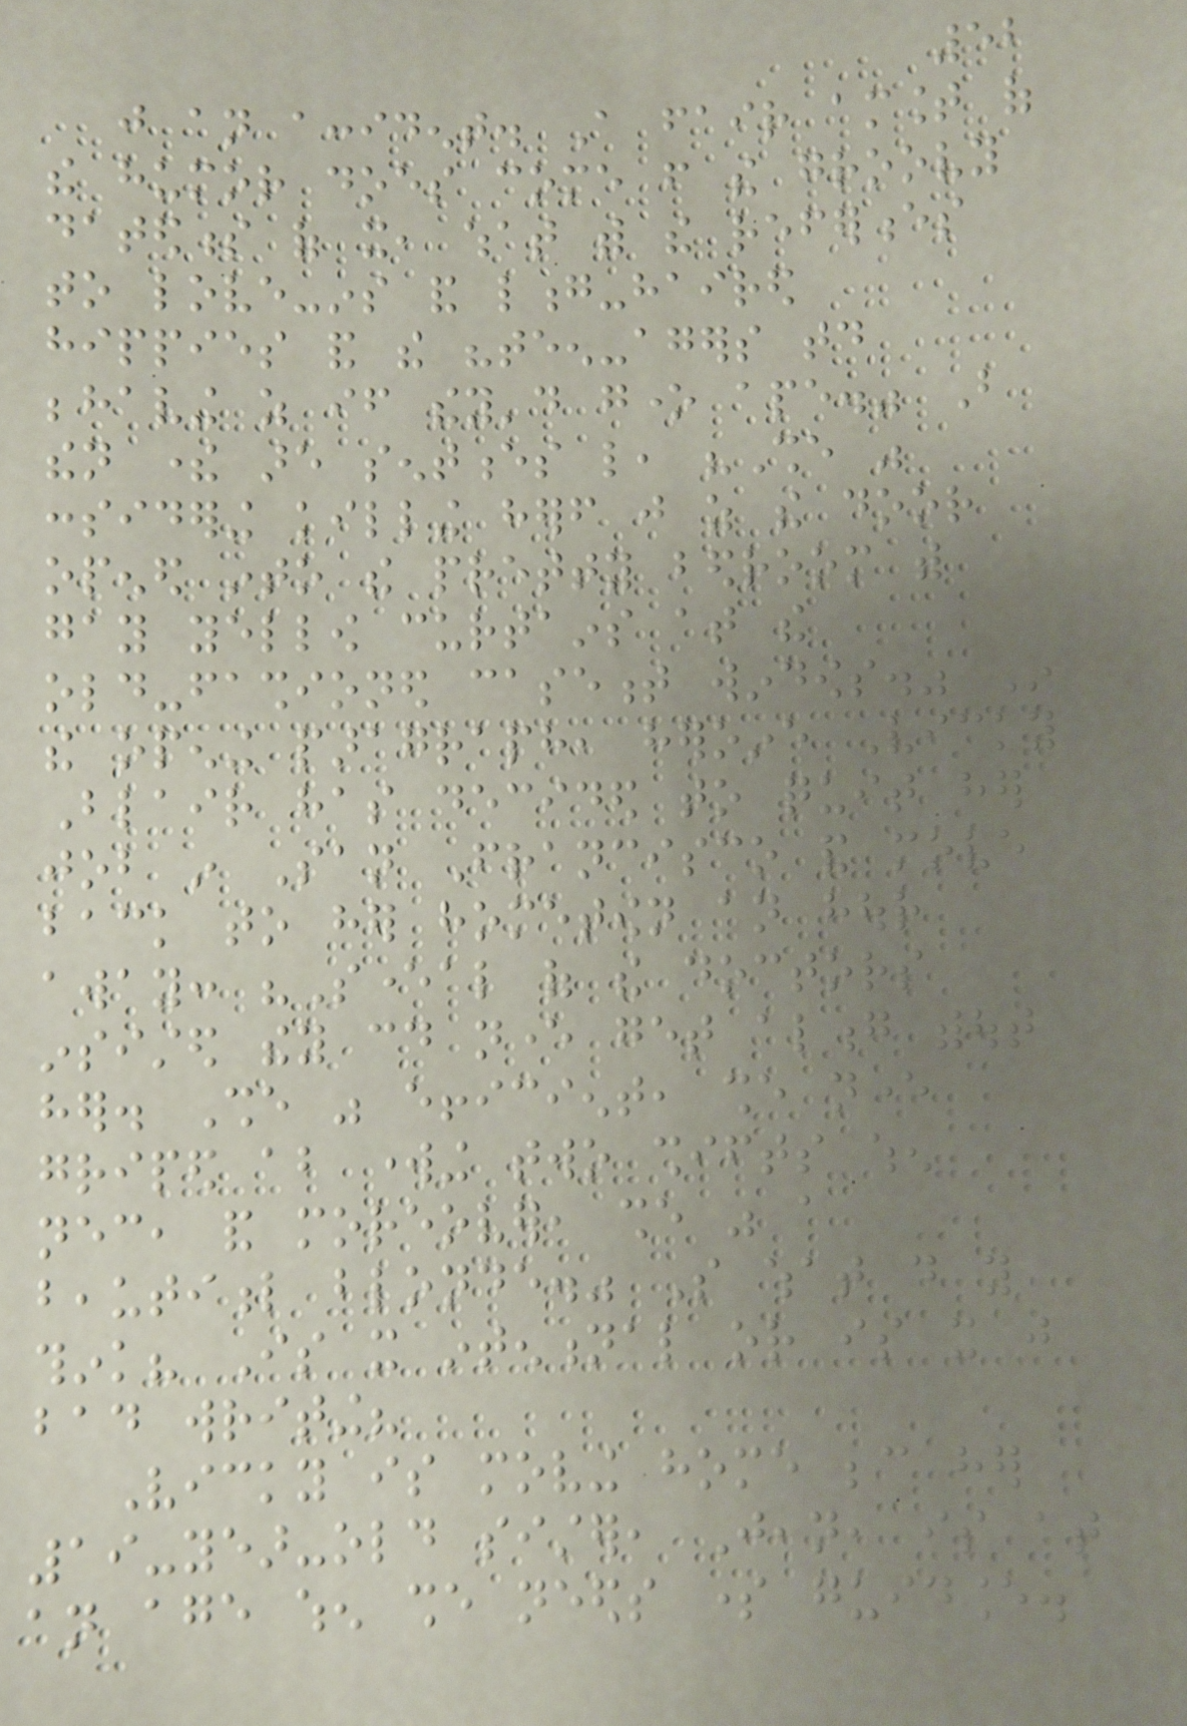52
just an accident. A fair amount of
the humor does come from the groovy
datedness of it, what with the references
to love-ins and long-haired
hippies and the "teen-agers today
behaving as if they'd gone ape." But
then there are sentences like, "She was
considering killing herself just as the door
opened into the pretty bedroom with
gay yellow curtains at the
old-fashioned casement windows." In
the opening paragraph, heroine Vicky
Blair has decided to quit her
job in San Francisco and move
back to her hometown an hour
away: "Several of the doctors
insisted they could never get along without
her. She was efficient, she never
griped about working two shifts when
necessary, and moreover, she was a
beautiful blonde." So what do you
think? Is it intentional or is it just
bad writing?
Vicky is moving home because her
19-year-old sister, Jean, is at
an age when she needs some guidance.
